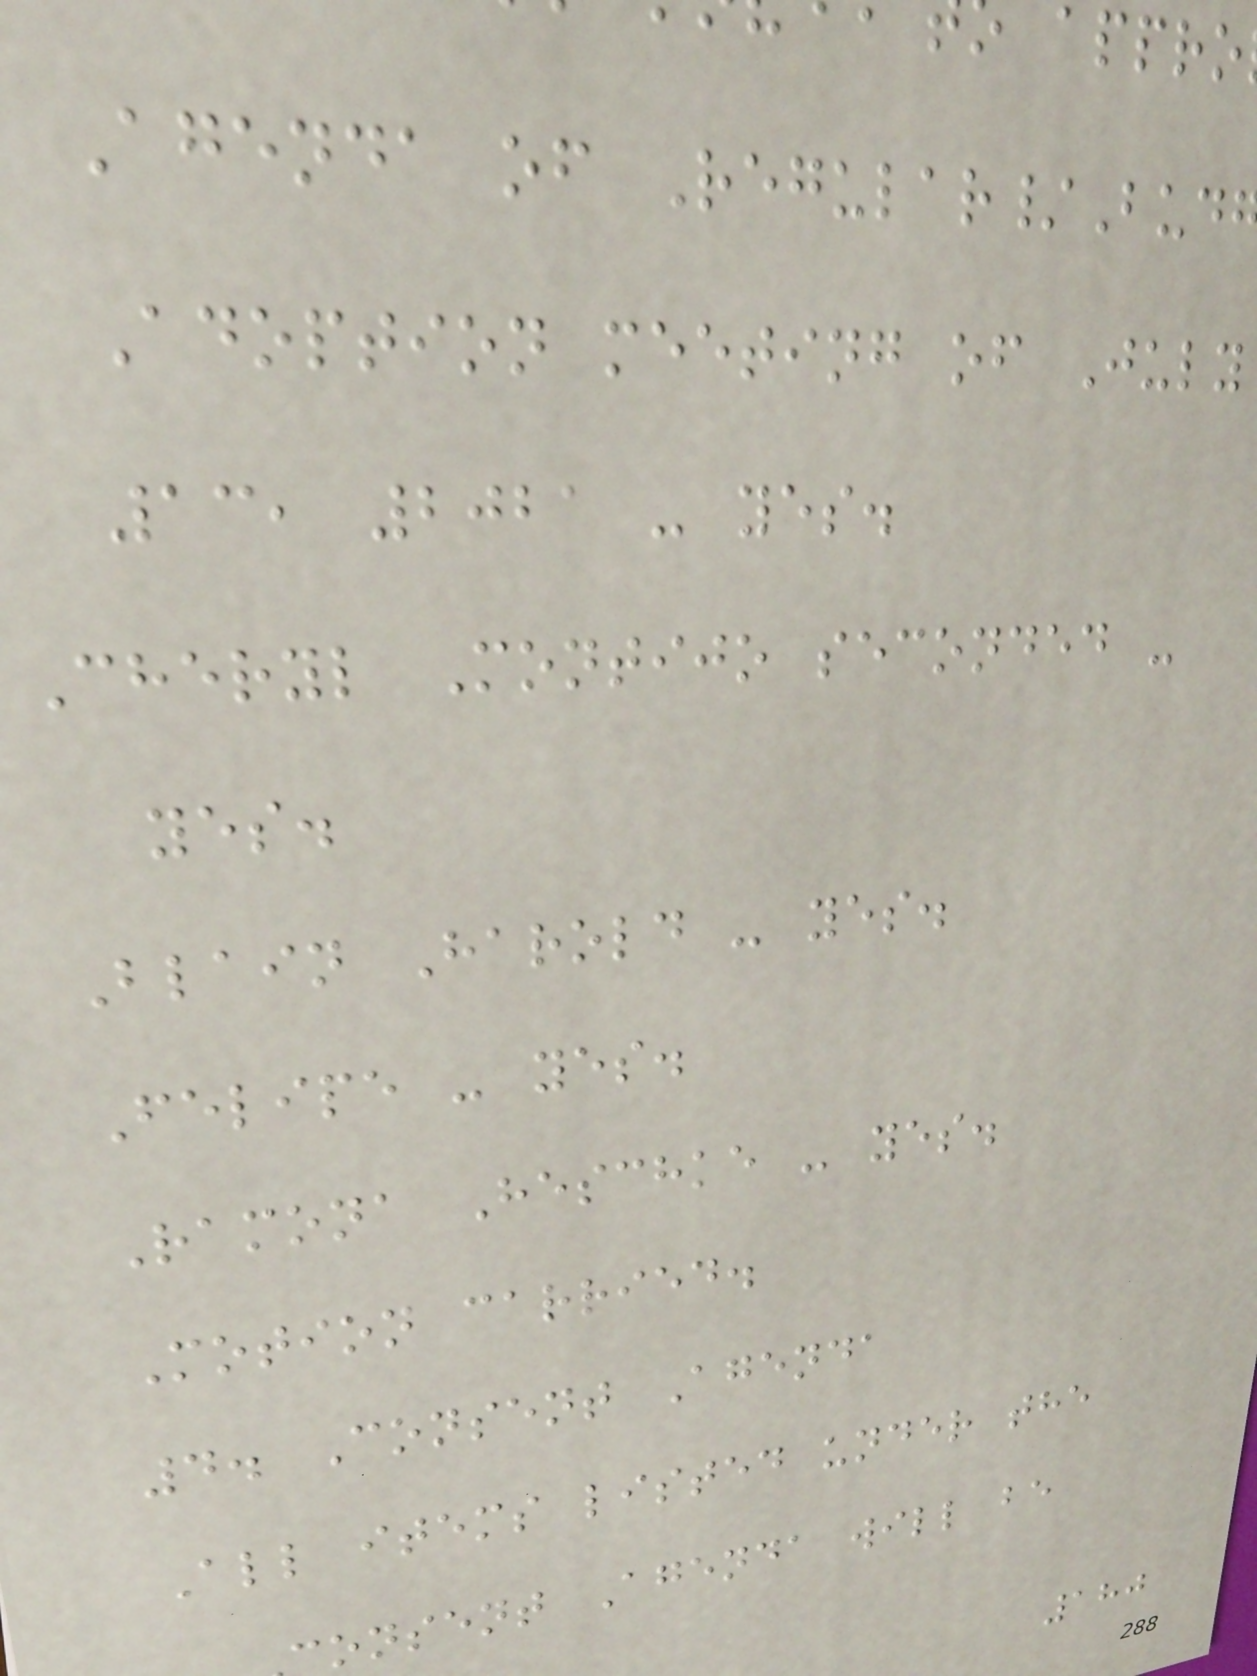Agenda of Regular/Bud
Adoption meeting of July
13, 2021 - yes.
Cheryl Montijo seconded -
yes.
Blain Harold - yes.
Felipe - yes.
Ramona Heschke - yes.
Motion carried.
4. Consent Agenda
All items listed under the
onsent Agenda will be
180
